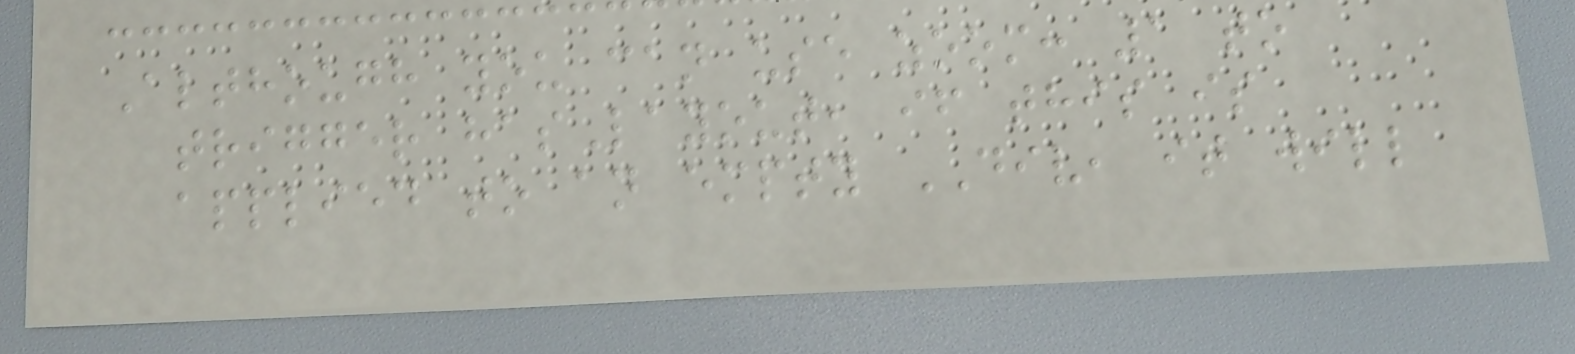Although you can use zoom: 1 to
trigger hasLayout, if this is
applied to an empty DIV, it will
